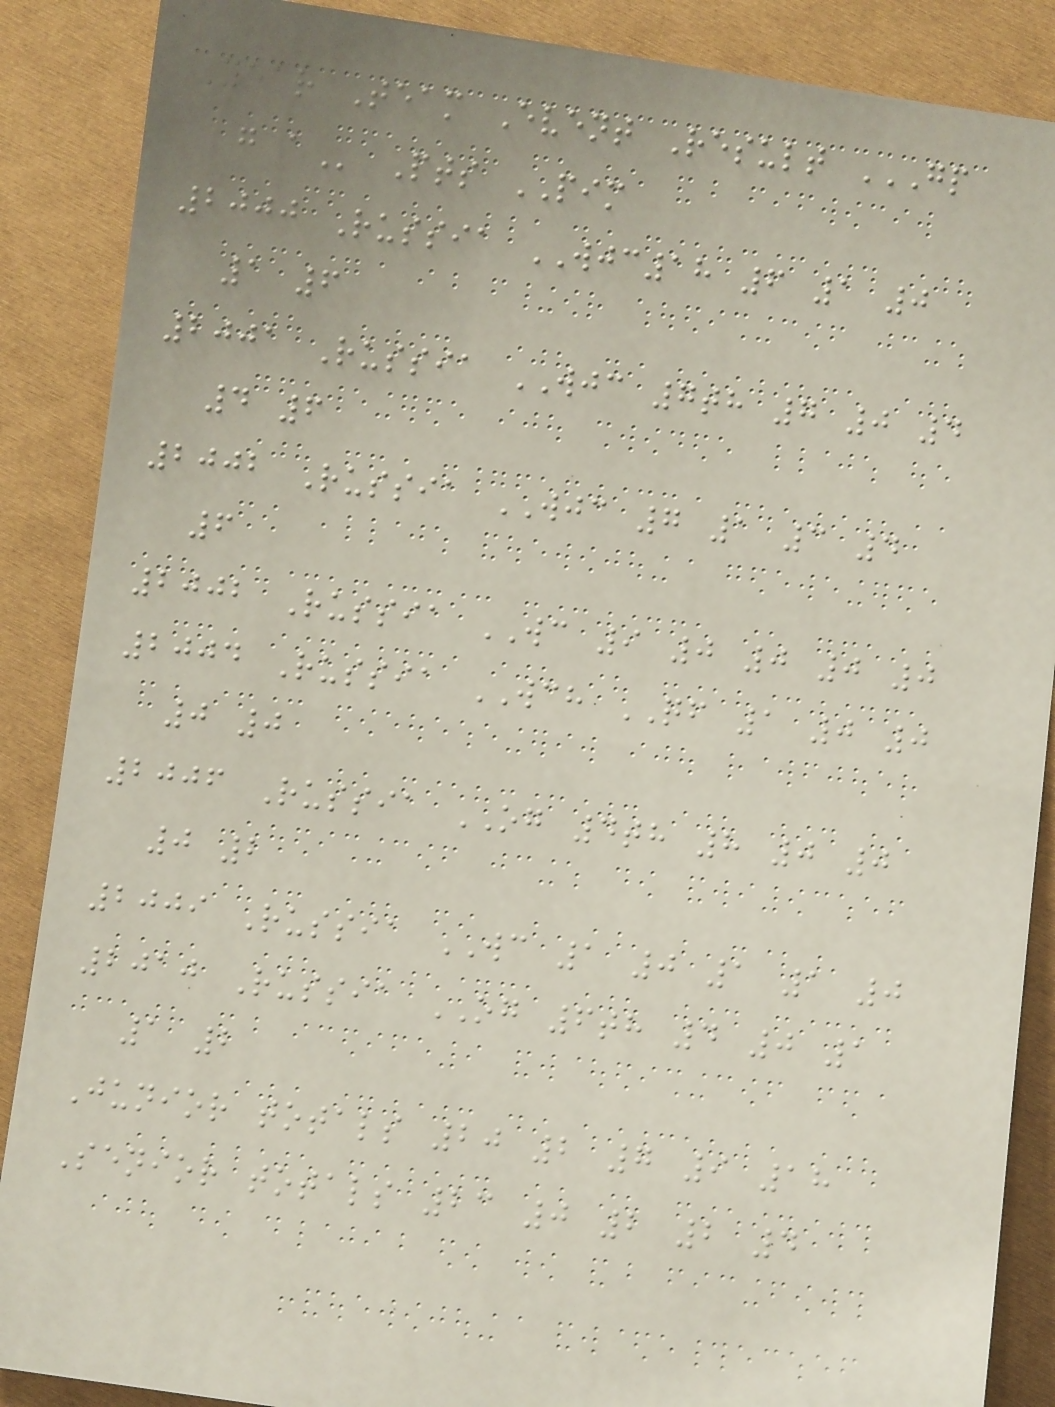Year Team Event Result GP
G A Pts PIM
2000 Russia WJC18 6 1 0
1 6
2001 Russia WJC 7th 7 0 4
4 6
2002 Russia WJC 7 1 3 4
6
2002 Russia WC 9 0 0 0 0
2004 Russia WCH QF 1 0 0
0 0
2006 Russia OG 4th 8 0 0
0 2
2009 Russia WC 1 0 1 1 0
2010 Russia OG 6th 4 0 1
1 2
Junior totals 20 2 7 9 18
Senior totals 23 0 2 2 4
